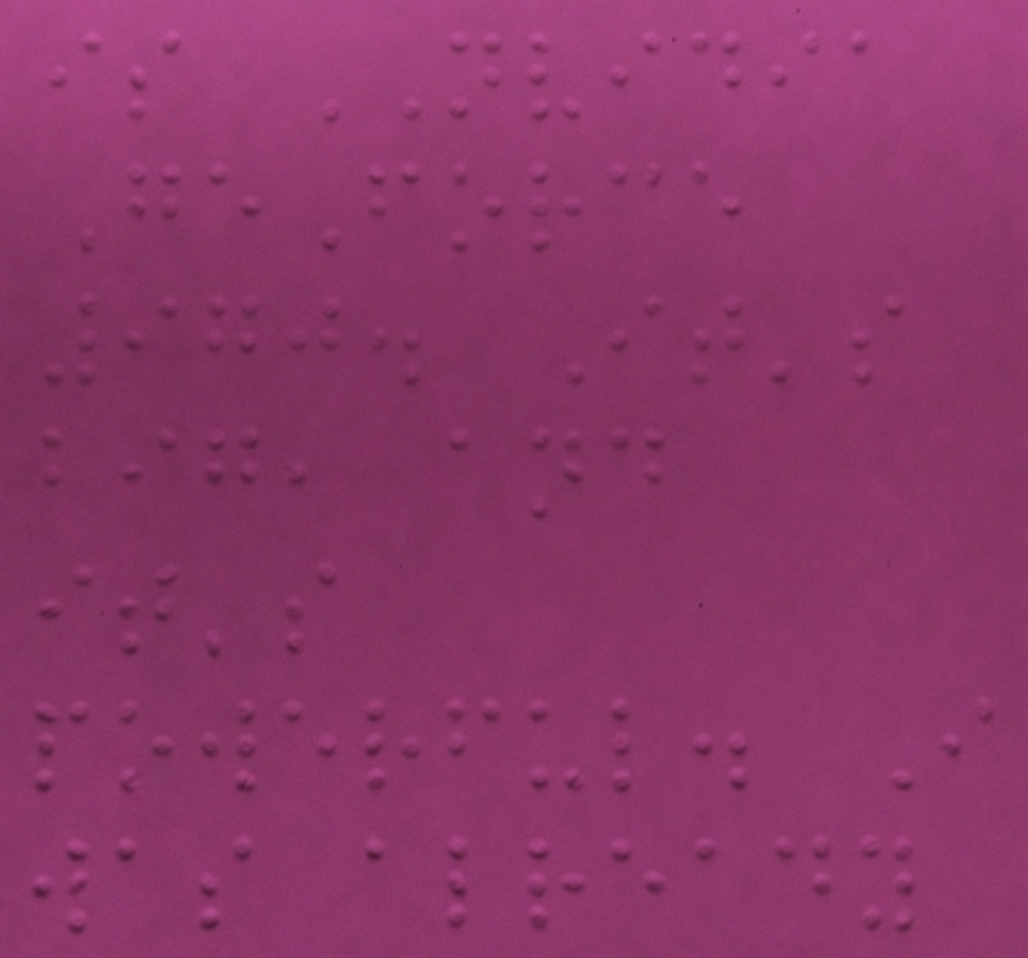is NVIDIA
GeForce
970. It's
big, and
it's
powerful. I
was already
